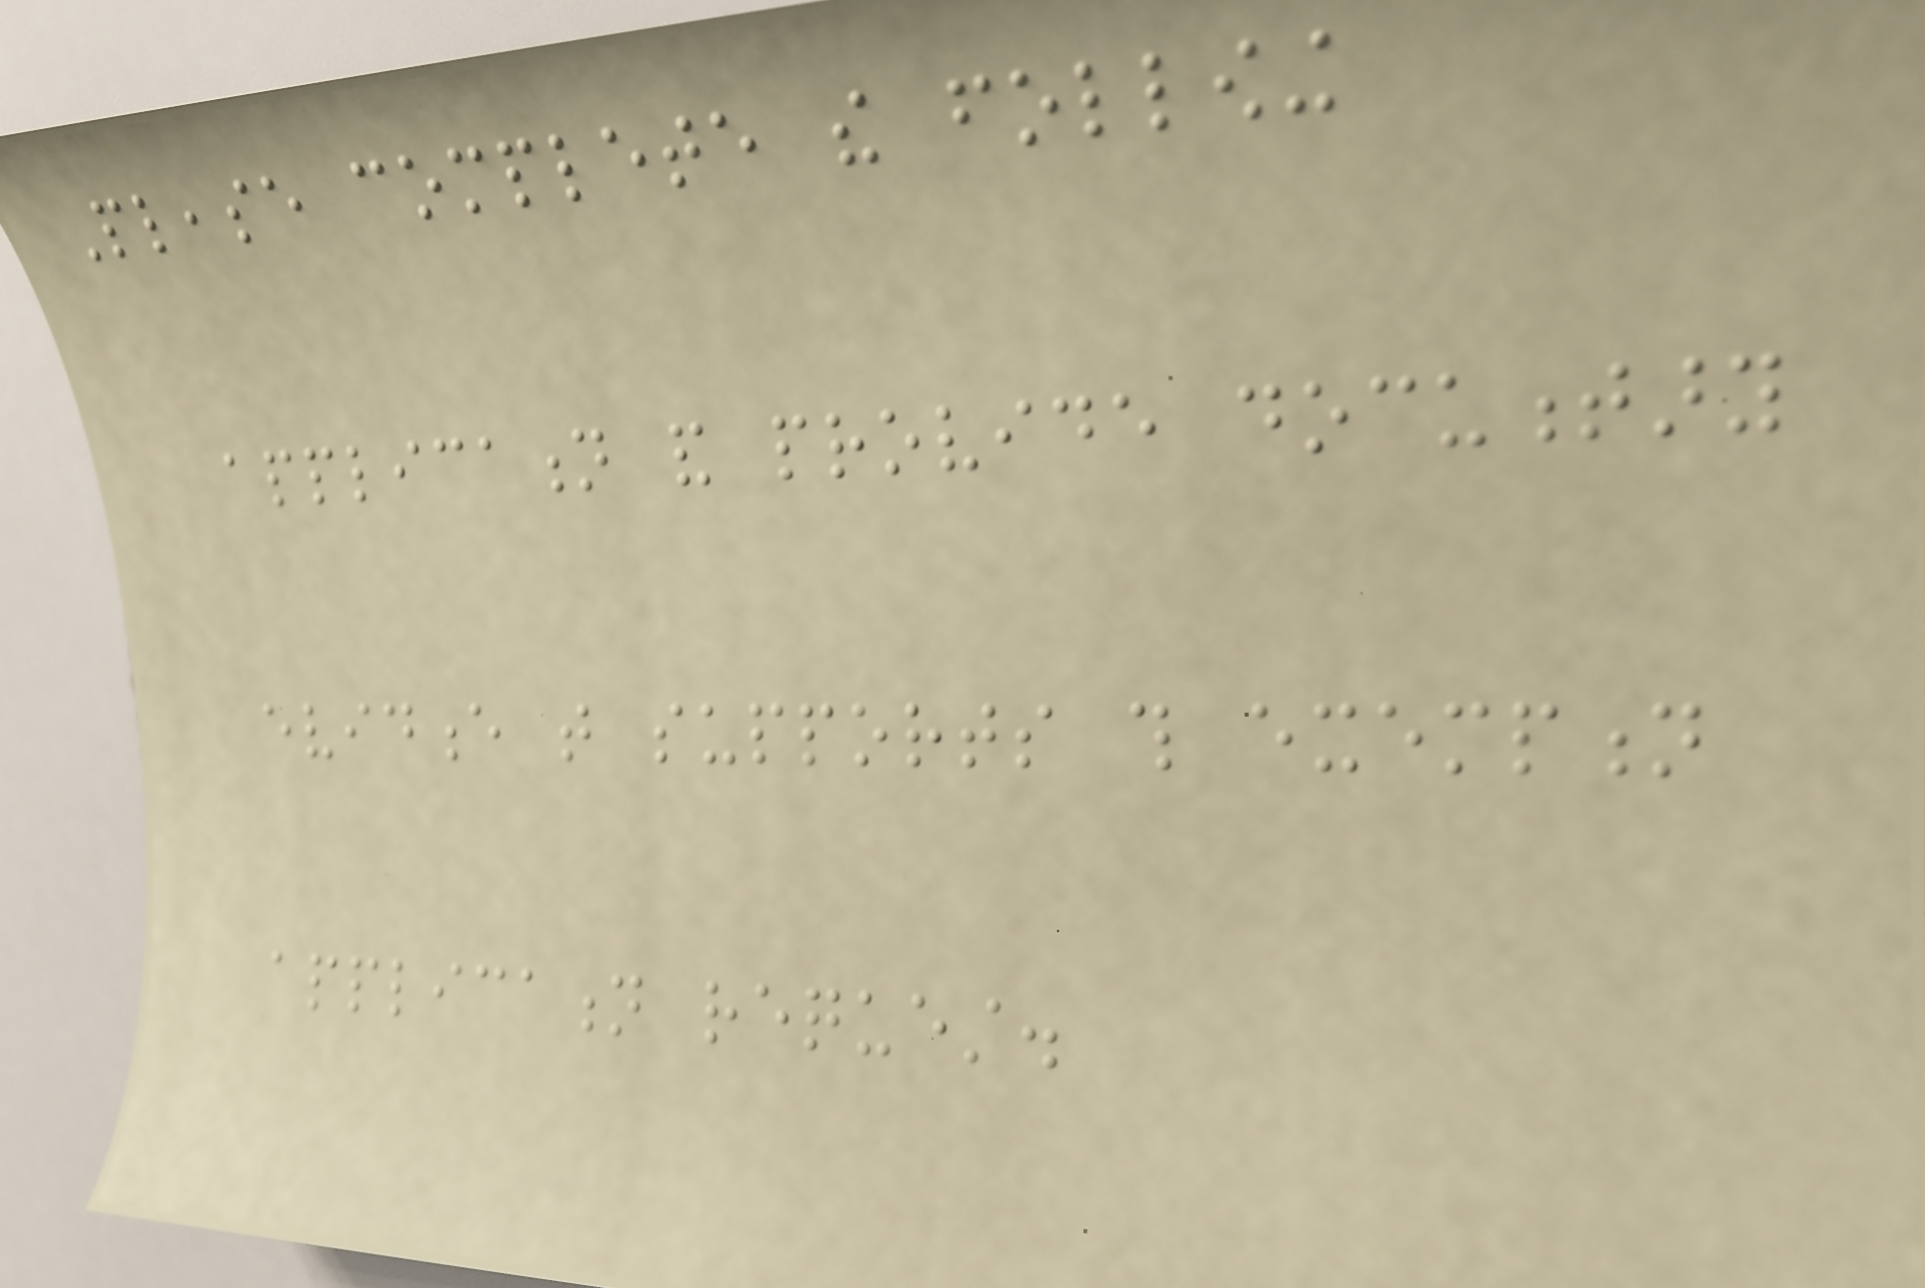Please complete the following
application and provide documentary
evidence that supports this exemption
application request.
